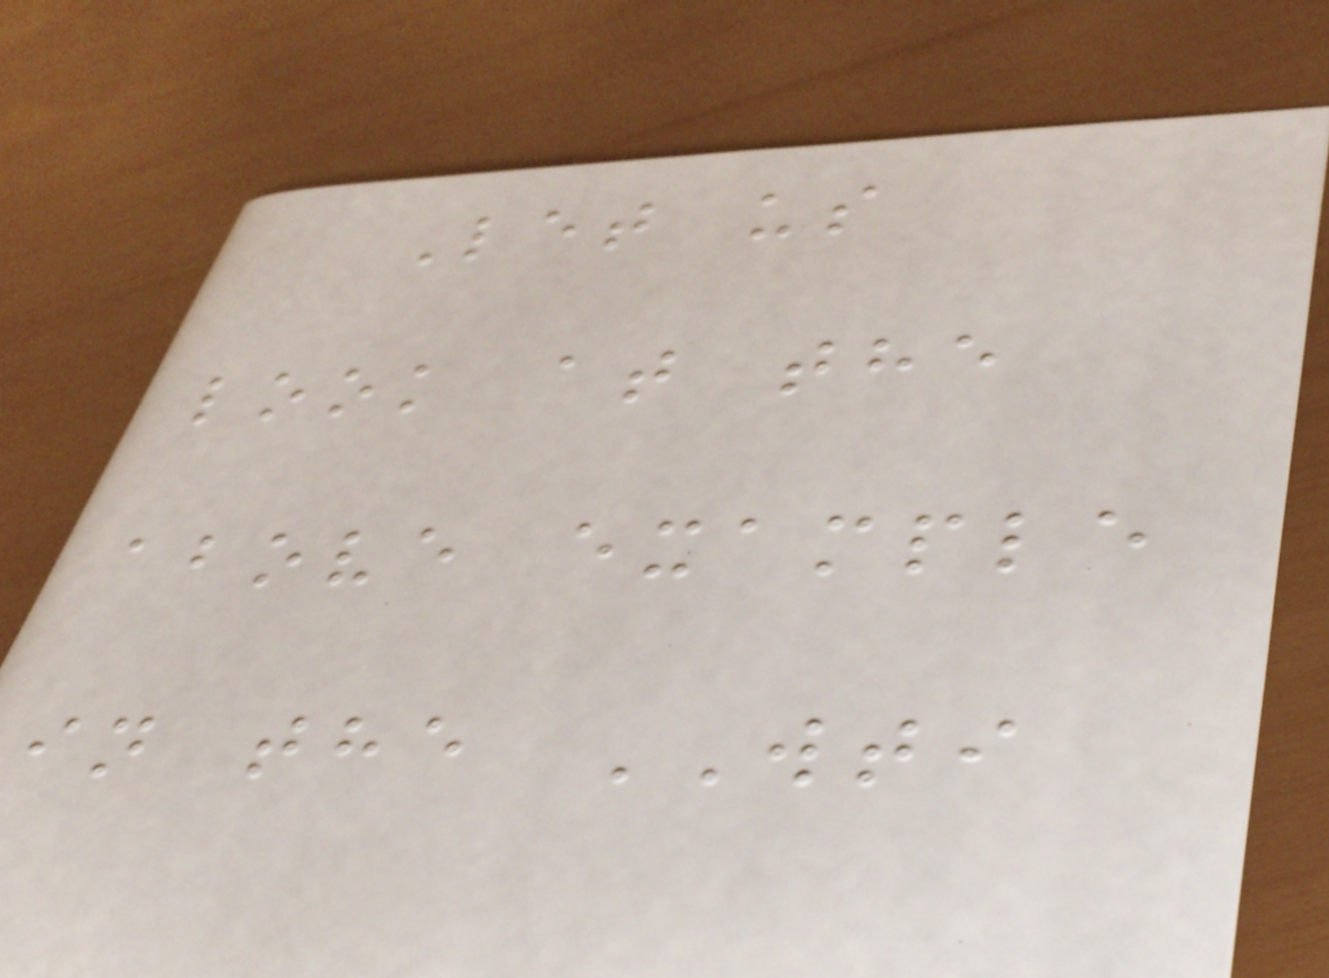Let us
look at the
above example
in the WTI
